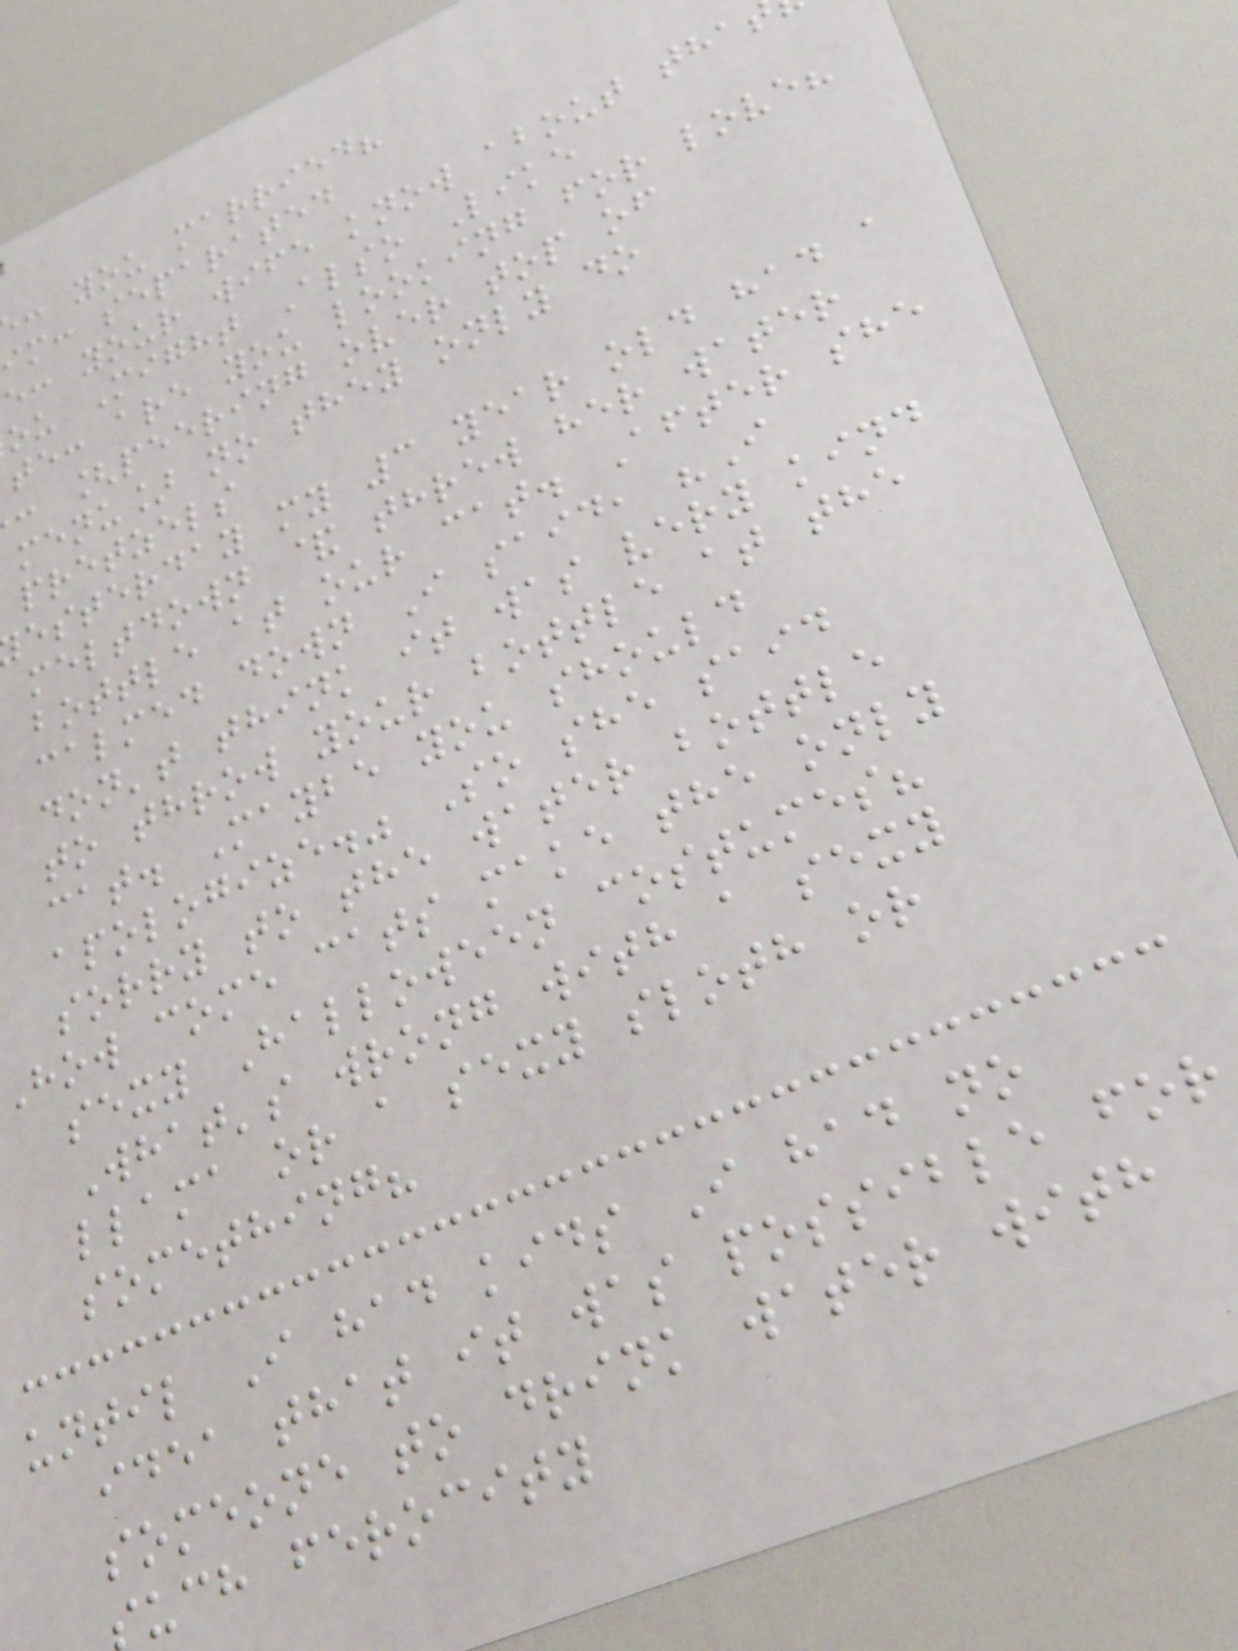: you married?
im: separated
e: your wife know about tha
ou Might Also Like
te: are you looking for love?
: [peering over top of
menu] no they only do
pretzels
esterday my 3 year old had a
meltdown & threw her water
bottle at our cat. After she
calmed down I said, "I
don't think it was very kind
to throw your bottle at the
cat. Maybe you should
apologize." So she said
sorry to the water bottle
how come cats make the only
sexy Halloween costumes?
What's wrong with a sexy
llama or a sexy sloth or
something?
until I had kids I had no
idea that it was possible for
someone to drink water with
uch ferocity
